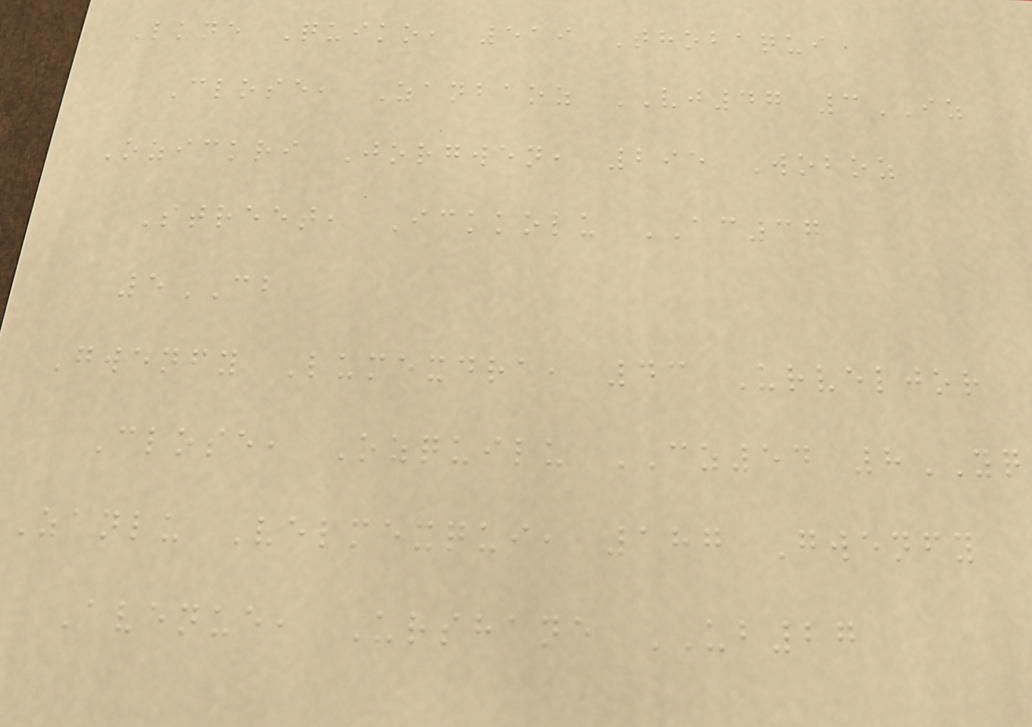Lune Quiko, 519 Thobaqui
Close, Zanbaoz VJ47 3IZ
Ozickri Jorgwen, 295 Woboz
Street, Ickkolu AC37
5CB
Gwenfy Lumexdra, 43 Urveljor
Close, Ozquilu CZ54 8YQ
Zanlu Velmexqui, 187 Gwenfy
Avenue, Urshane UB27
